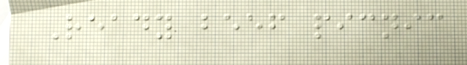Ready beef picnic
